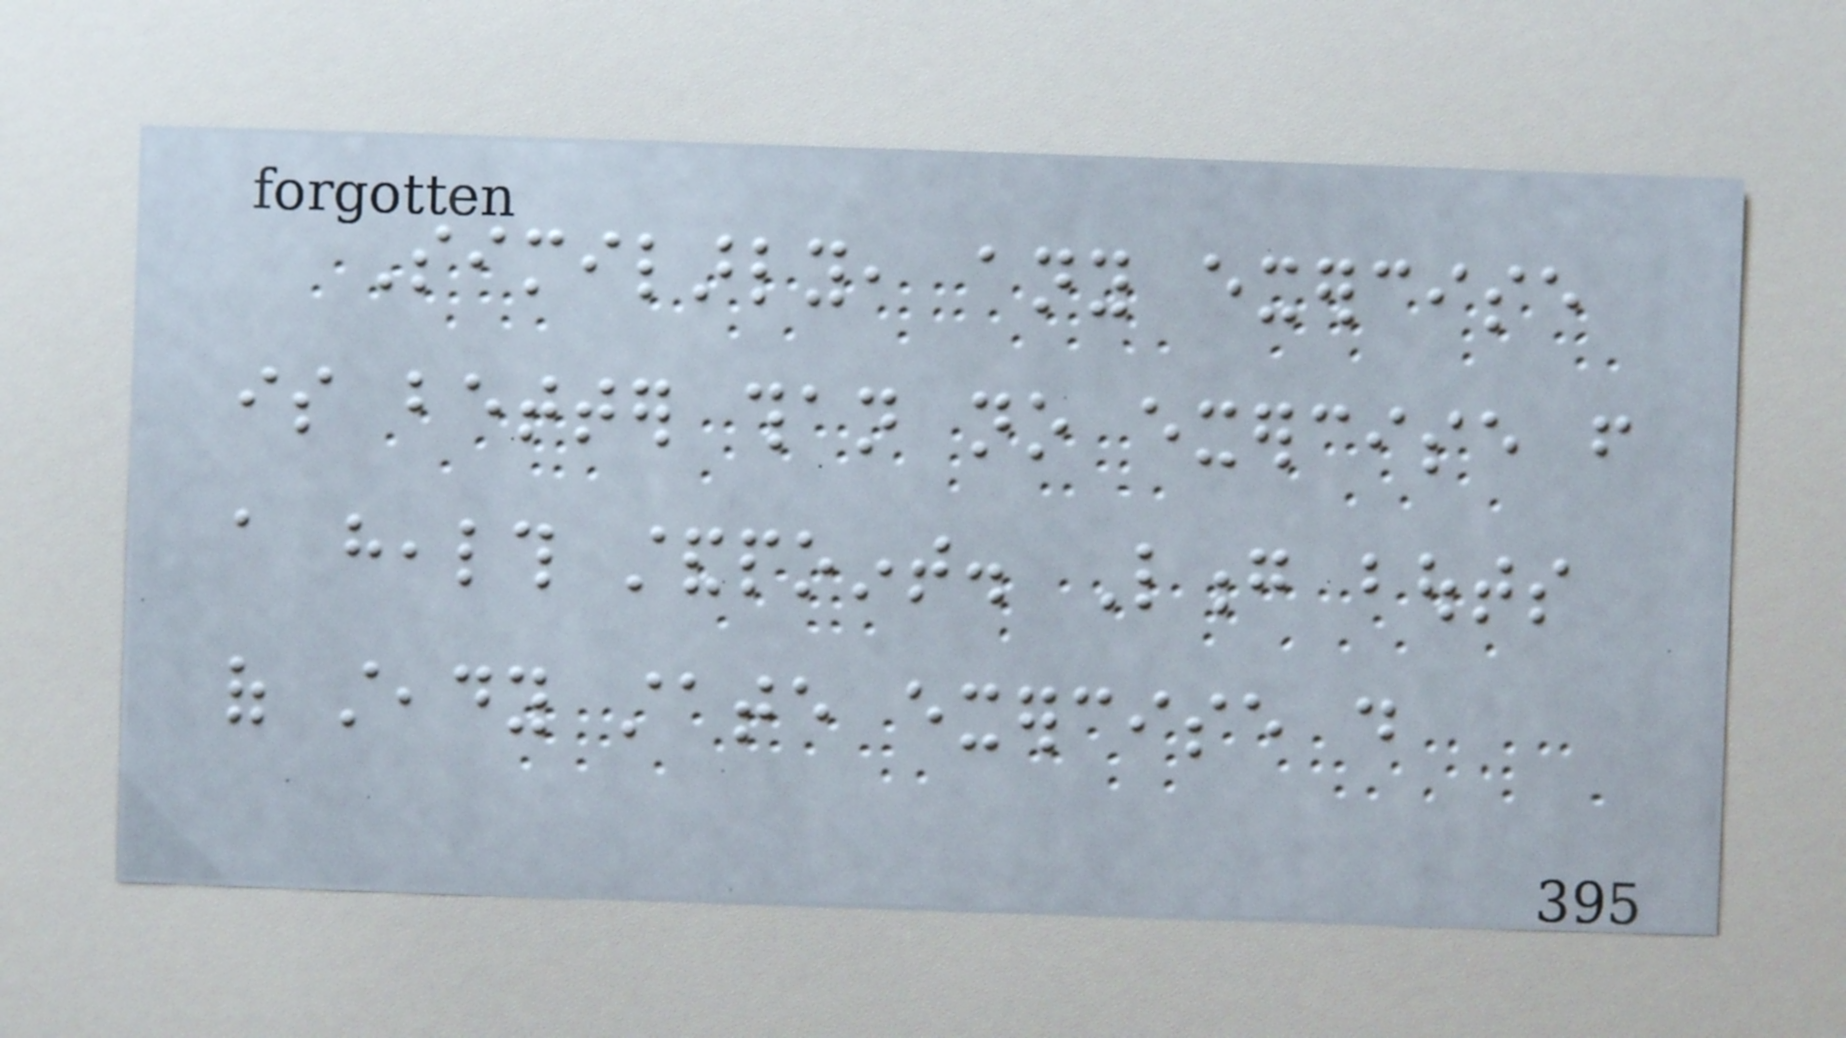Similarly, any exercise
is better than no exercise from
a health standpoint. Long bouts
of steady state exercise do
